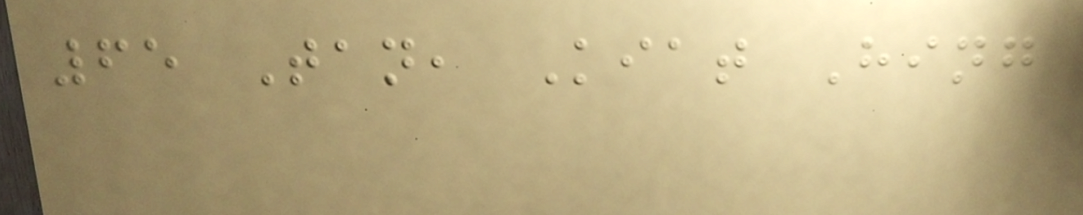65 Tan, Kiat Hing
